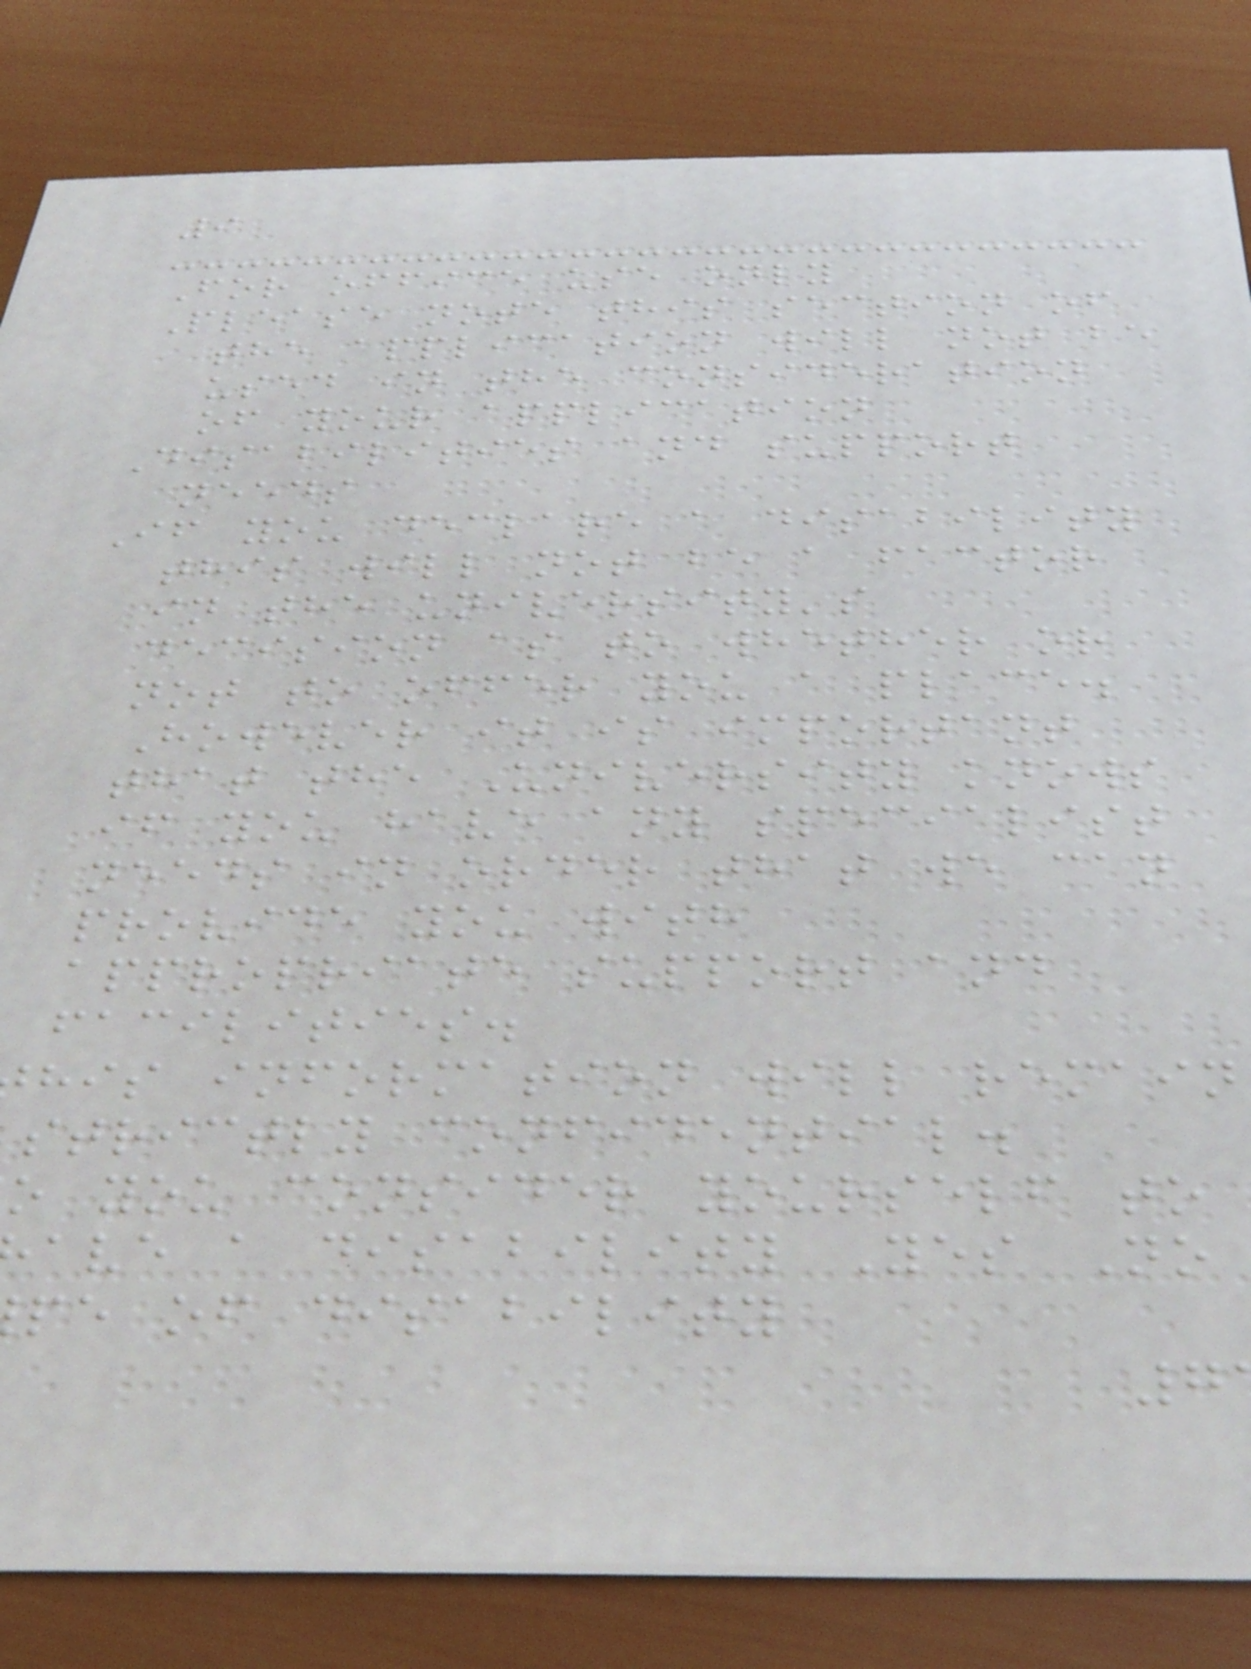9
For office use only
Please note this section of
the application will not be
used in the consideration
of your application
Disabilities and support
needs
If you declare a disability
this will not be a factor
in the university's
decision as to whether or
not to offer you a place.
However it is important
that the University knows
if you have any specialist
needs in order that we can
provide you with
appropriate support and
facilities.
his information will remain
strictly confidential.
o you consider yourself to
ave a disability Yes No
pe of disability
